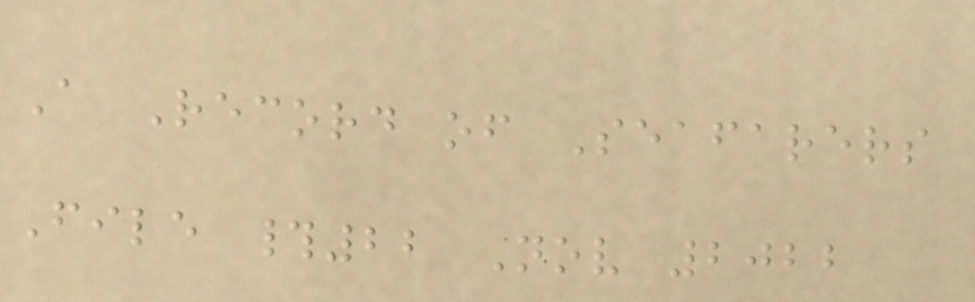A Record of Seafarers
File #22 Nov 2022
